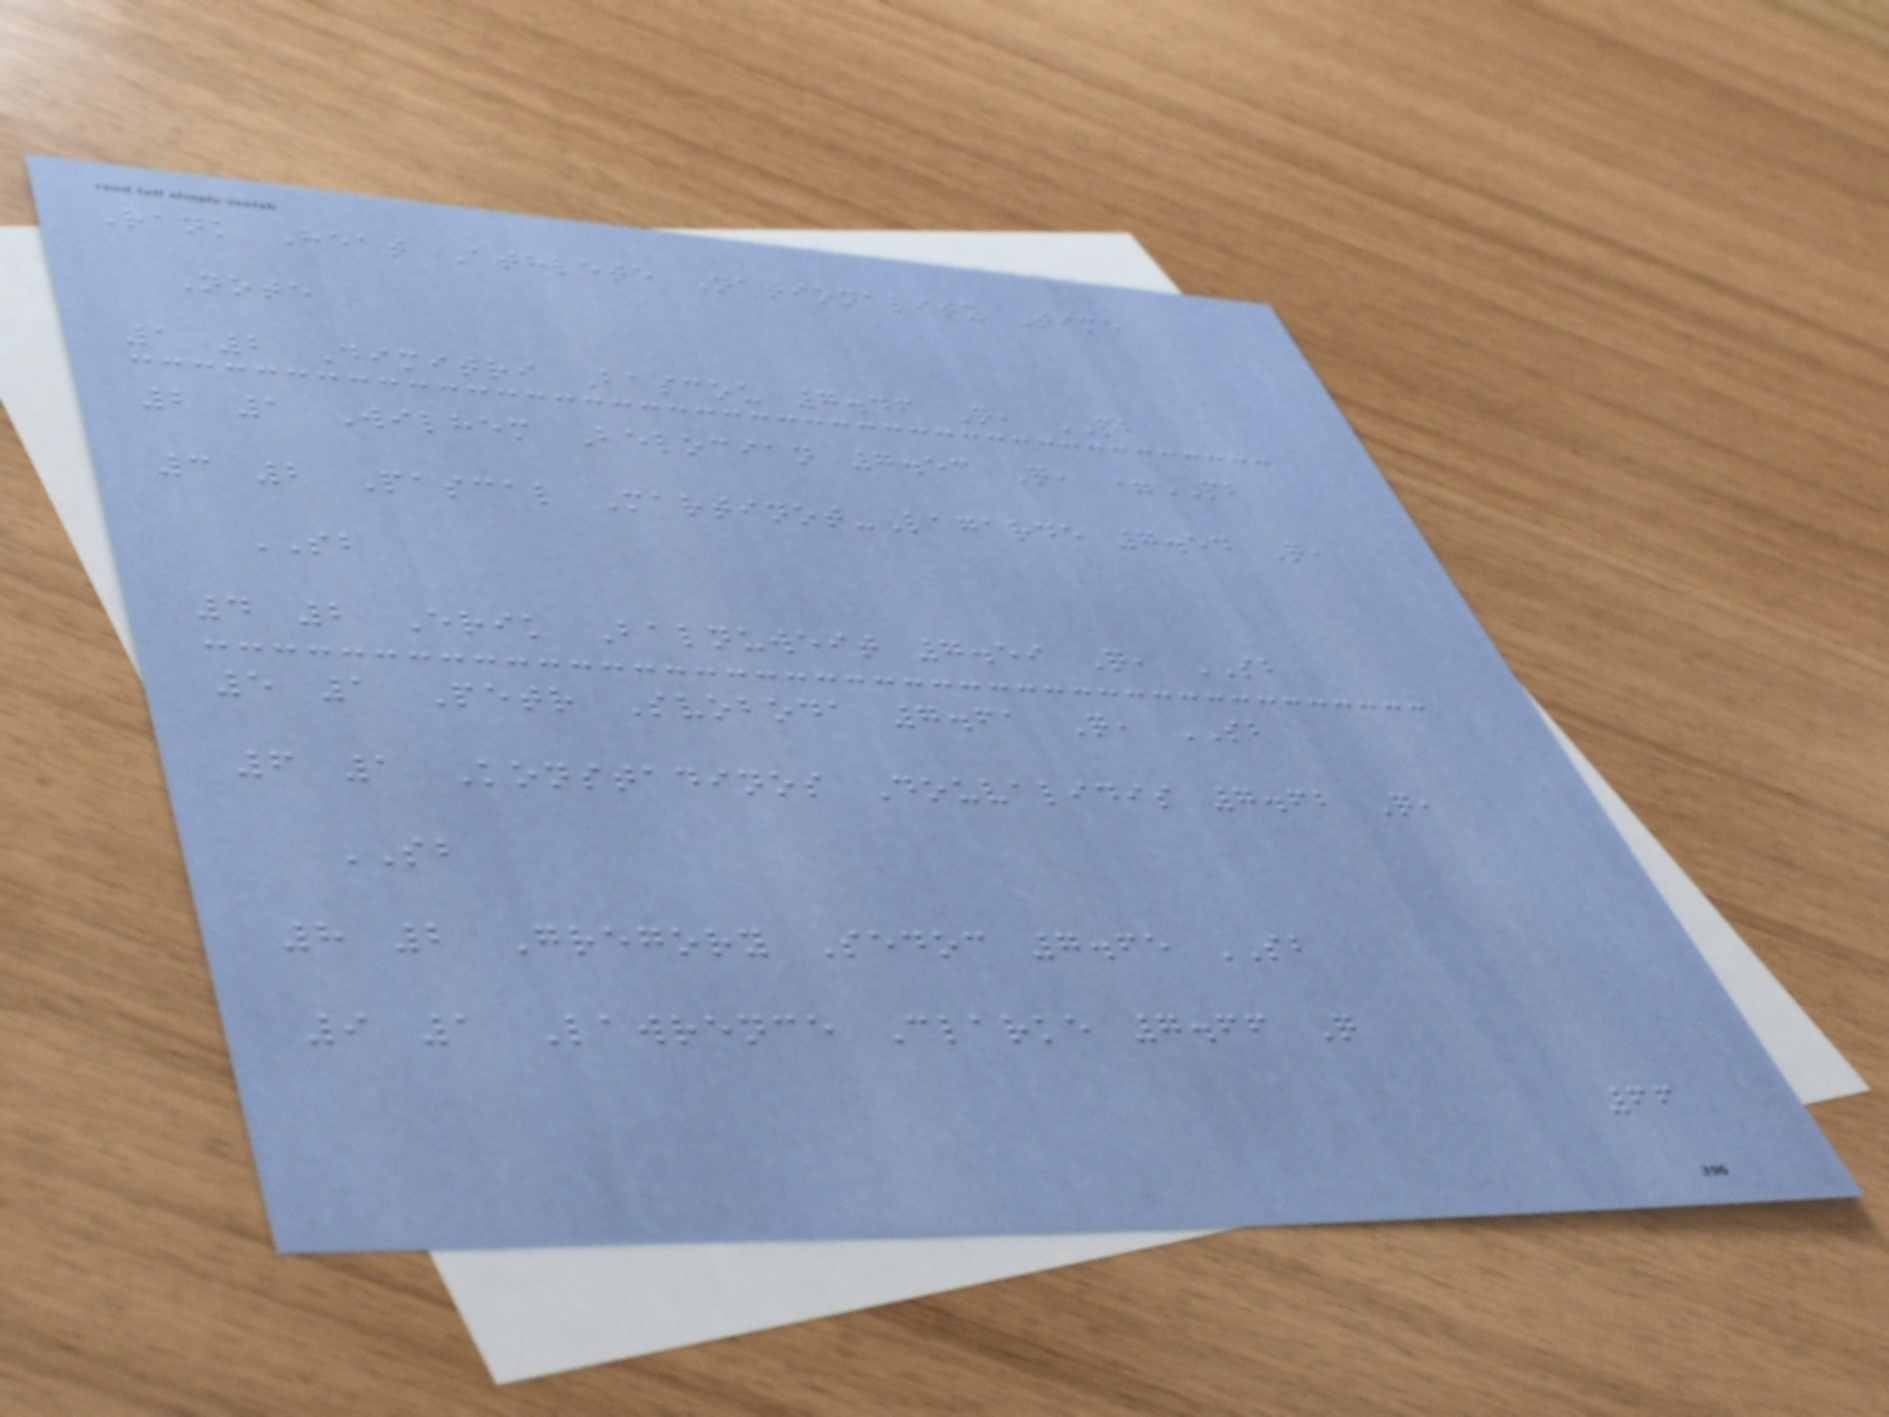Rank Heat Athlete Nationality Time
Note
1 2 Dimitri Bascou 7.46 Q, PB
2 1 Wilhem Belocian 7.53 Q, =PB
3 2 Pascal Martinot-Lagarde 7.54 Q,
SB
4 2 Erik Balnuweit 7.59 Q, SB
5 1 Petr Svoboda 7.61 Q, SB
6 1 Konstadinos Douvalidis 7.62 Q,
SB
8 2 Gregory Sedoc 7.65 SB
9 1 Lawrence Clarke 7.66 Q
66
